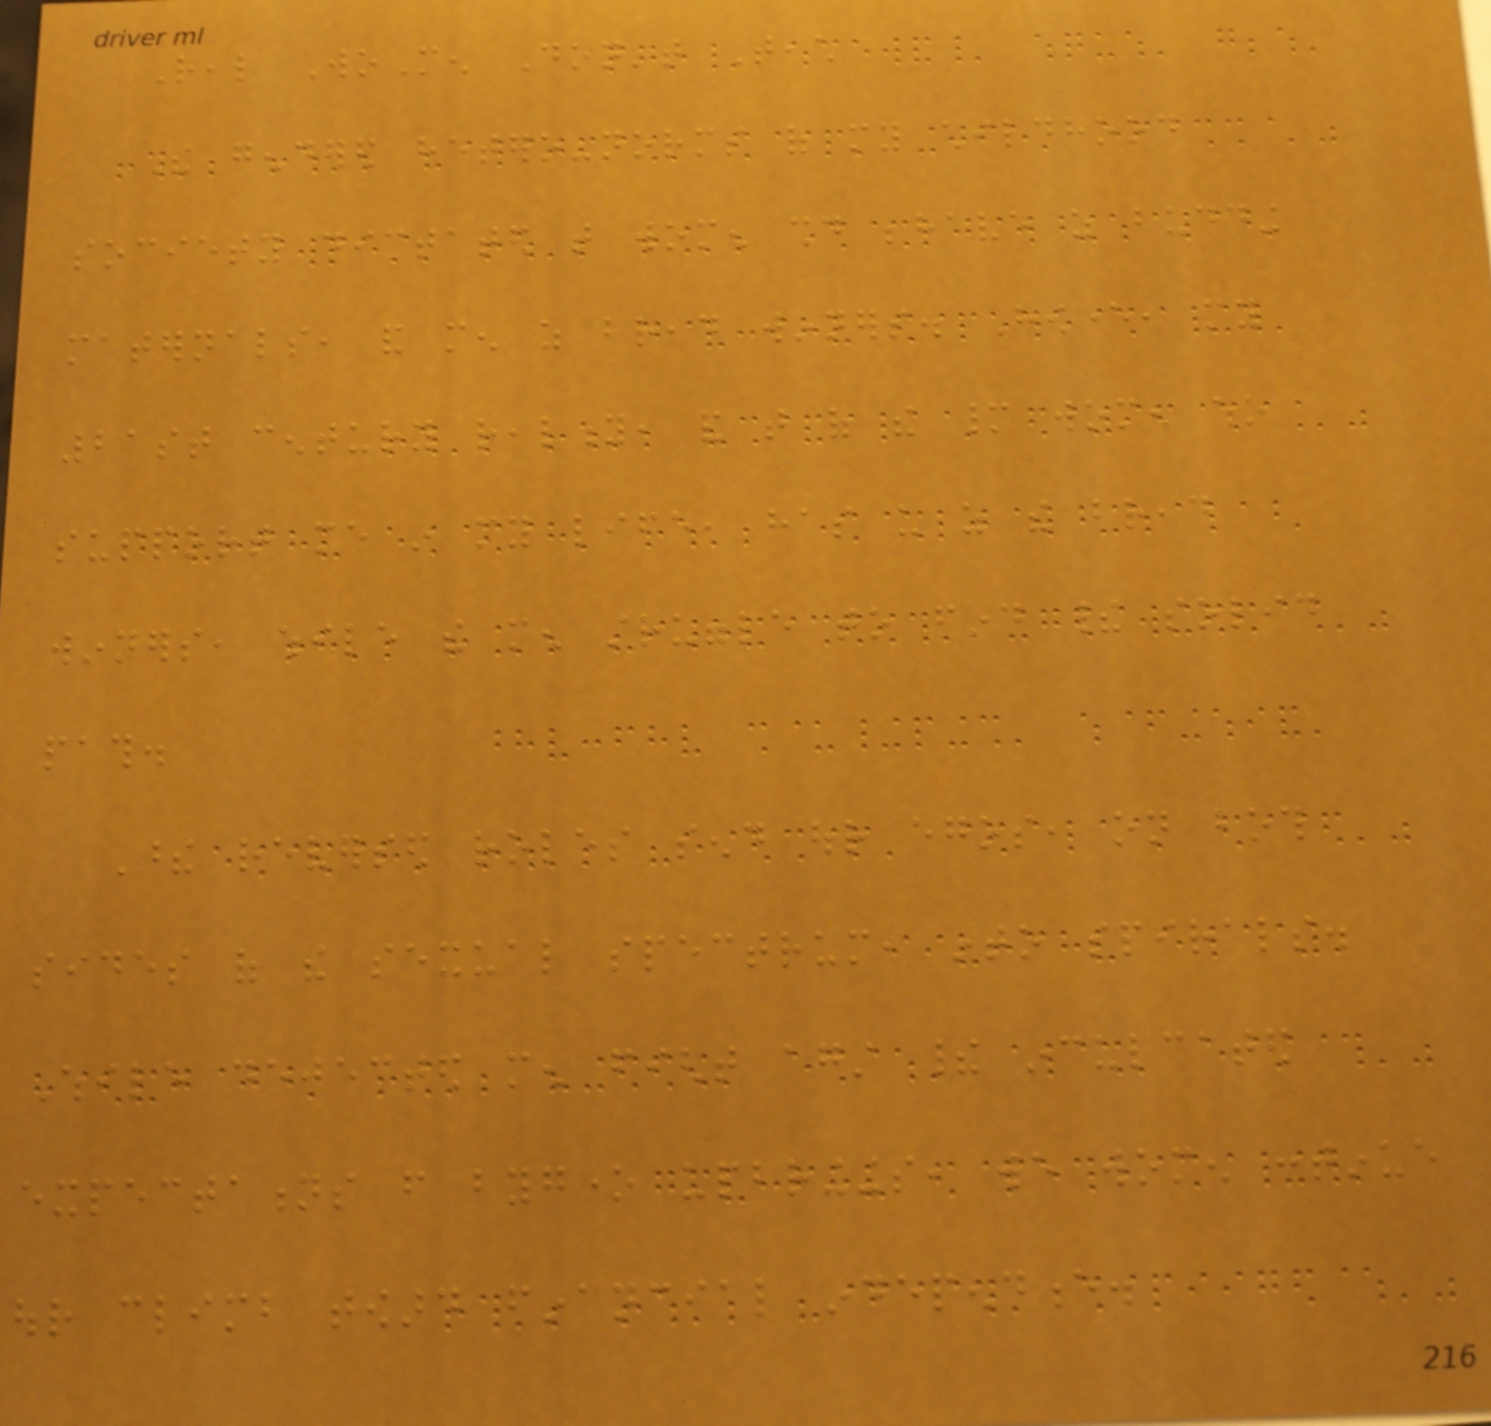Real WoMen Don't Teach
The gendered hetero-norms of my childhood
society dictated that women should behave as budding
maternals, and men as bread winners. However, my
21st century reality, and that of the many women who
support me in my life, has us as the bread
winners, while the men struggle to find their solid
path.
These reversed roles send our egos, on both
sides of the sexual spectrum, into spirals.
While dejected men fight against their inculcated
expectations from bygone upbringings, we women continue
our climb toward financial independence.
